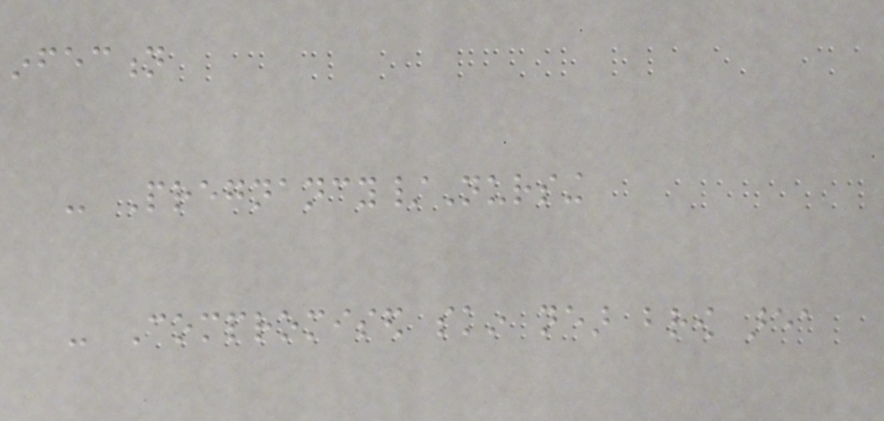infection
- Pregnancy/Nursing
- Compromised skin near brow area
